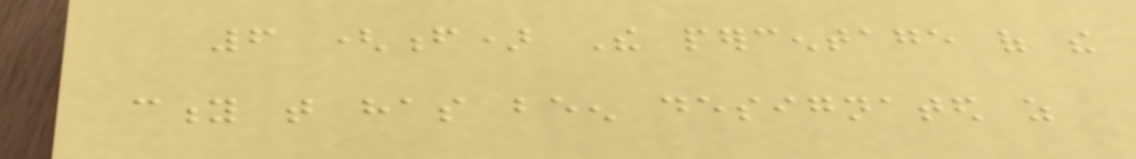6 (f) The percentage of the
city that has been designated as
